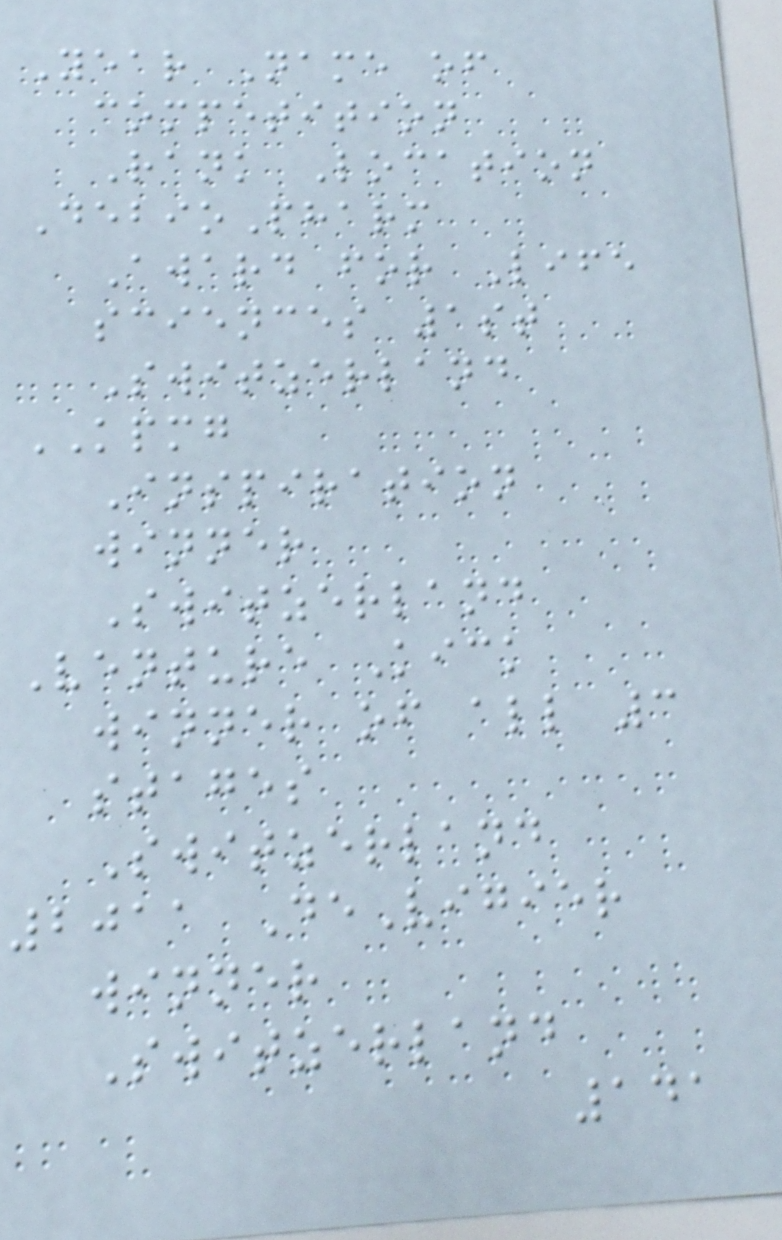Year Name of
competition
Rank Location
DebioPharm
Award for Life
sciences 1st
Switzerland
KPMG
Inspiration
winner
Switzerland
Venture Kick
winner of all 3
stages
Switzerland
2011 DeVigier
winner
Switzerland
141
